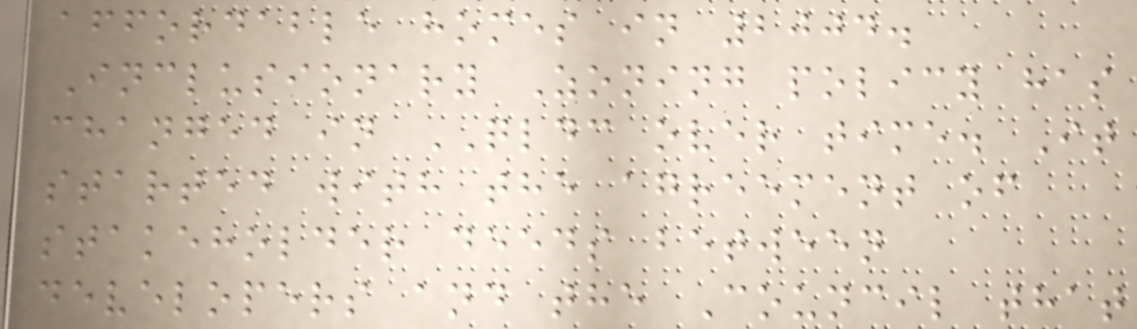affordable homes in 2004.
Inclusionary Zoning policy has
changed in QLDC over time. It
started with the agreement of
stakeholder deeds between
developers and the Council that
